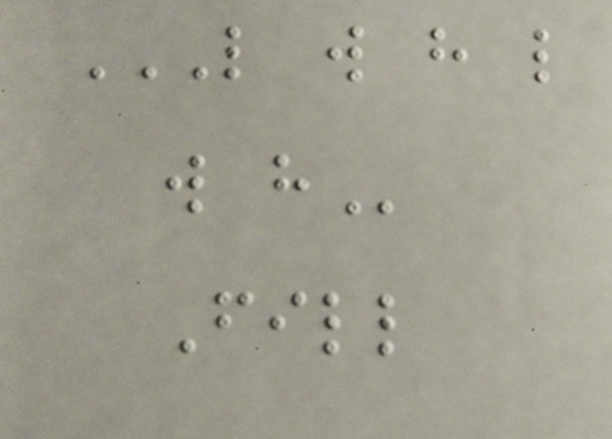L W H L
W H
Fill
